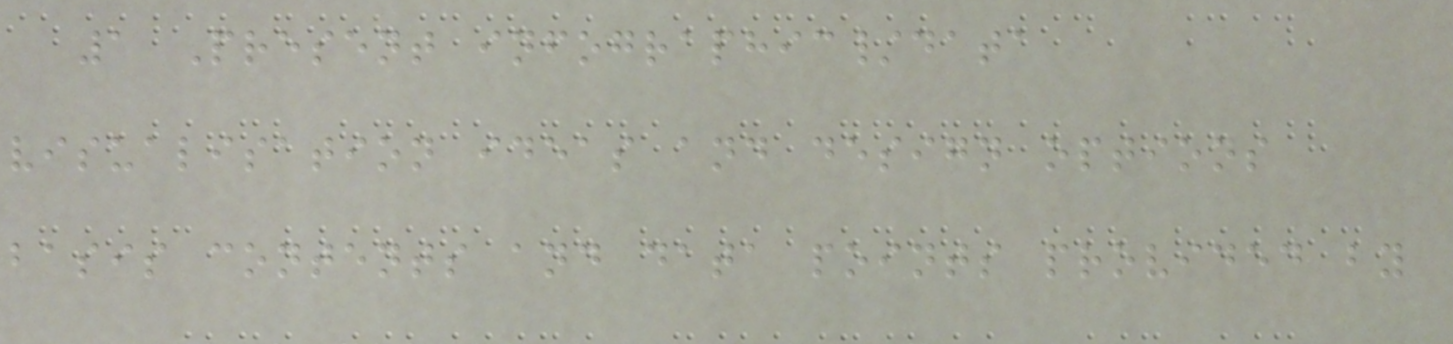1 Present infographic/data
visualisation ideas and design options
basis contents and data points provided by
